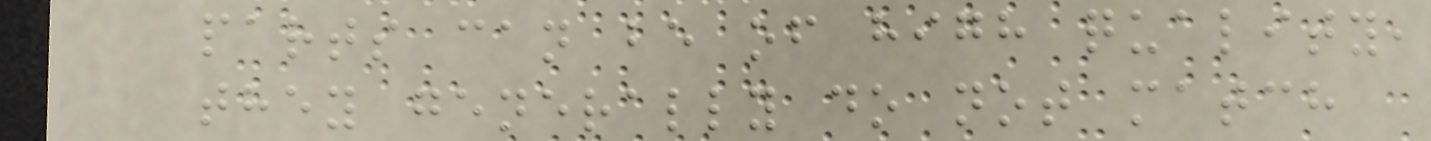parts can be of high quality,
they generally do not match
